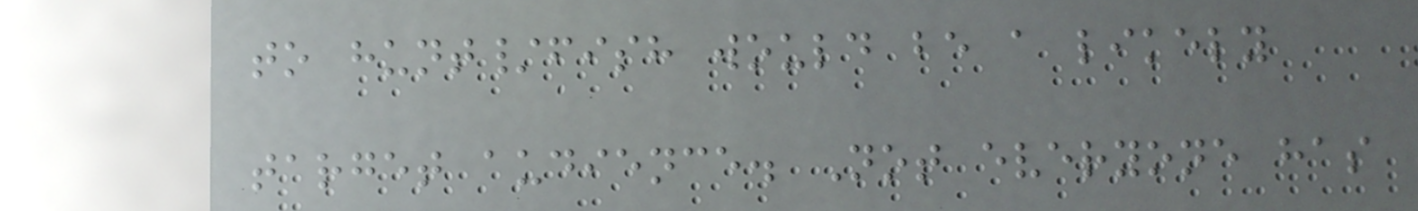to hunt/fish would be a likely
target audience. Not everyone has
